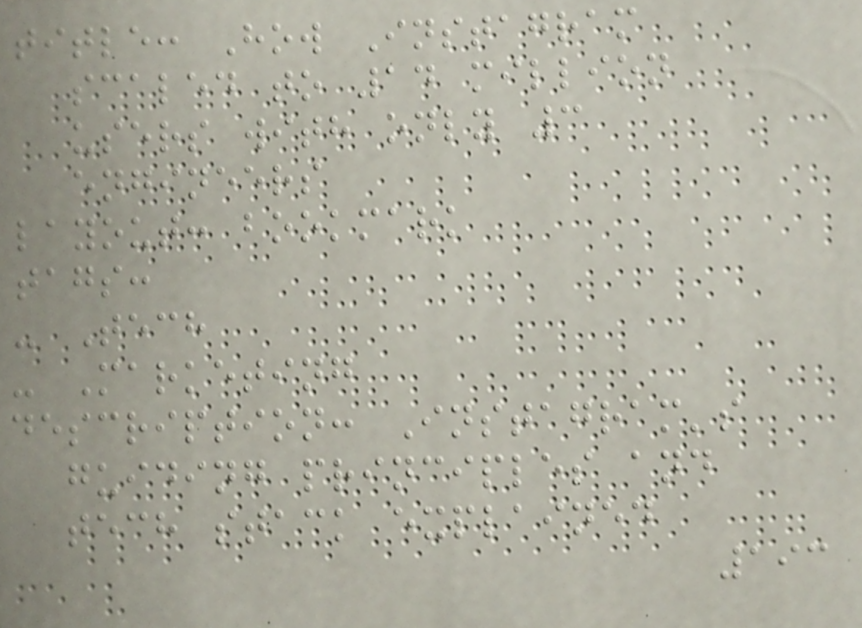title: How Instagram
scaled to 14 million
users with only 3
engineers
layout: bookmark
tags:
- Tech
- Marketing
description: Instagram's
guiding principles and
tech stack explained
193
